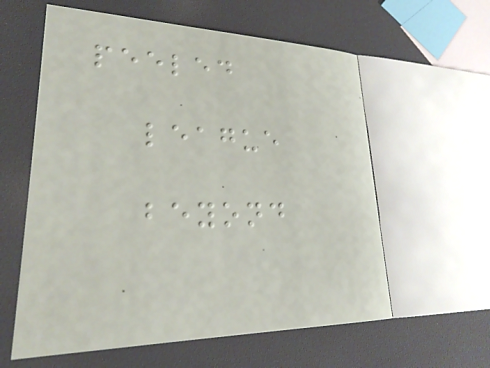peeled
league
beyond
